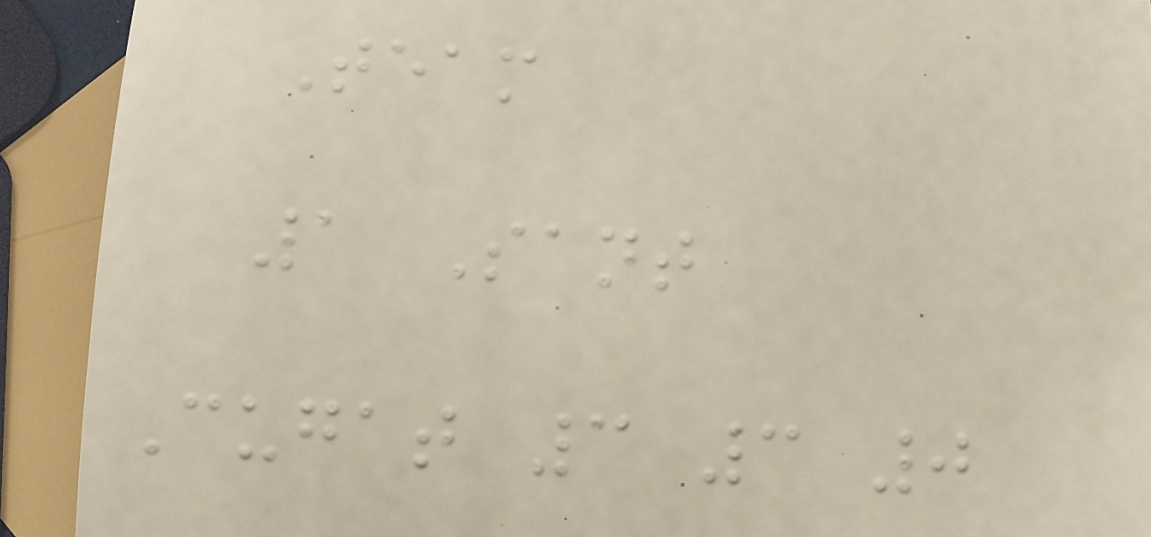Team
1 Sant
Cugat 3 3 0
